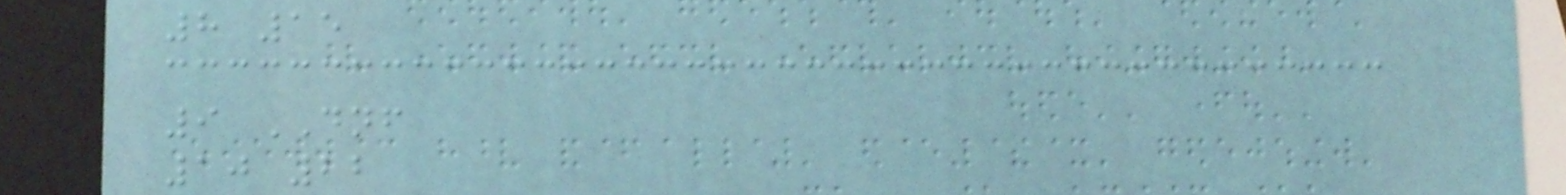8 15
9 DNF
10 22
